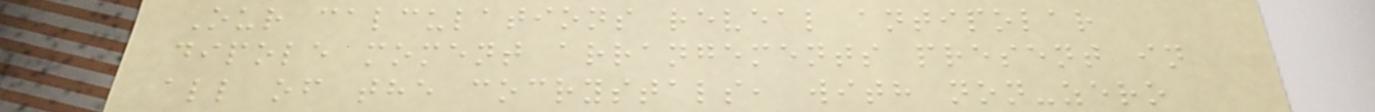Our calculations reveal antipolar
dipole moment arrangements present in
all of the cocrystals, with non-zero
